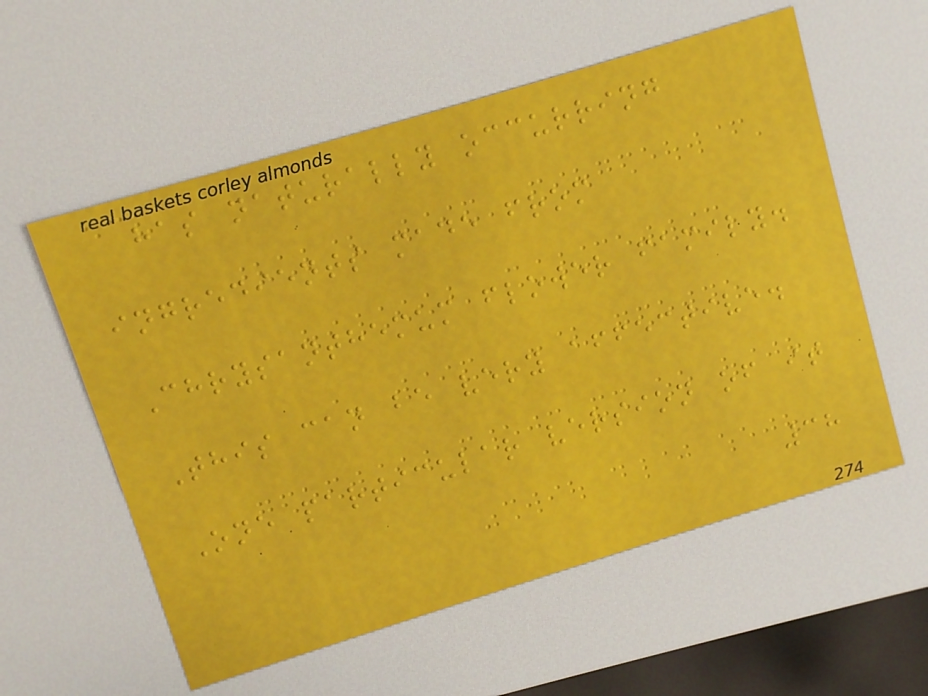has naturally occurring
ingredients made from
Chrysanthemum flower family.
This can be very affective.
One particular version of it
38
